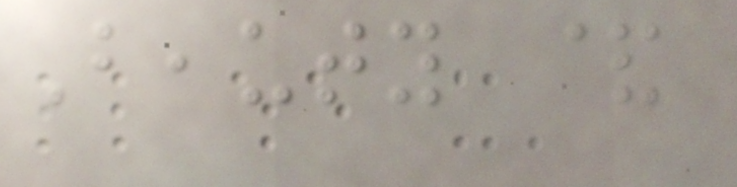Beauty &
